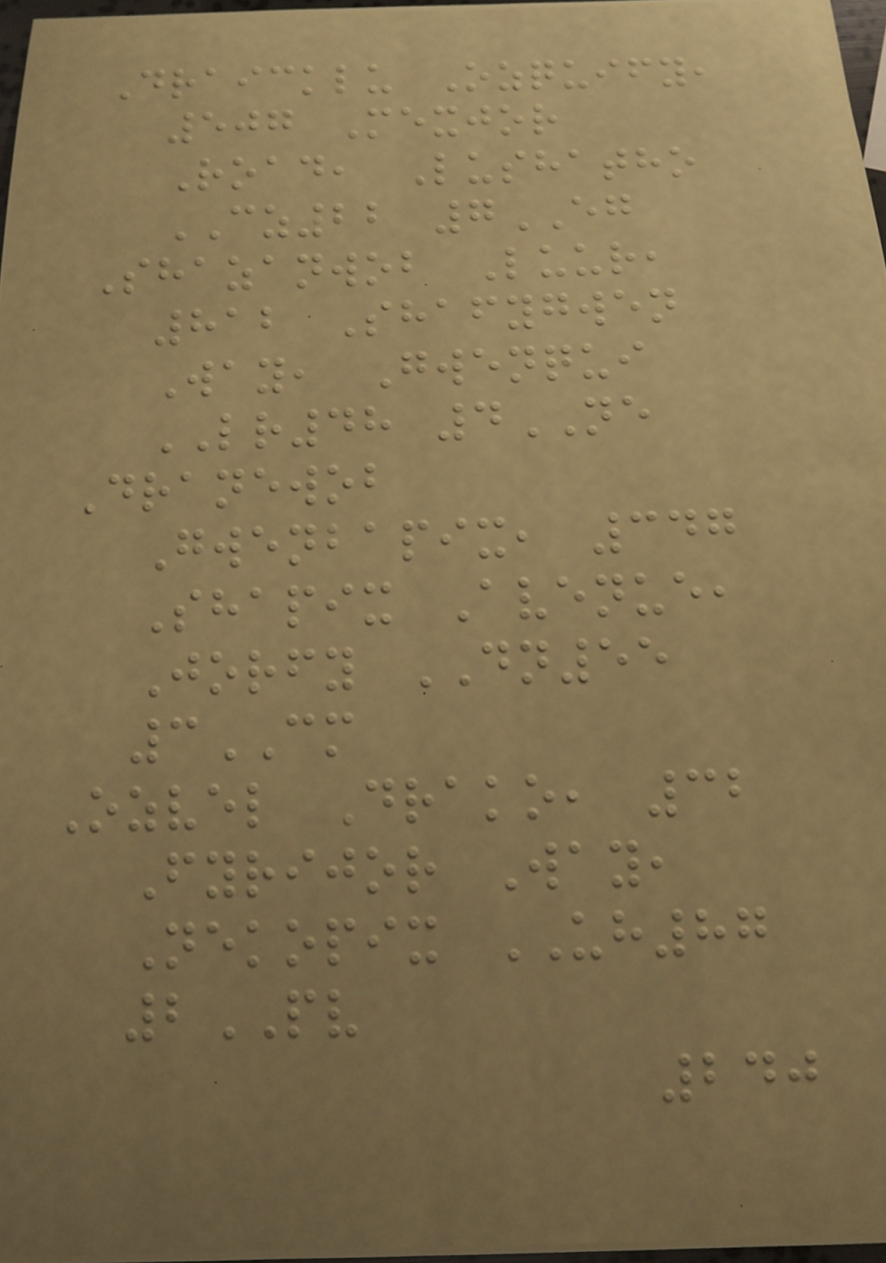Draicklu Ozquify,
507 Mexjor
Road, Lushatho
CZ22 7EG
Shazanwob Luur,
812 Shafygwen
Way, Gwenqui
LR48 4NE
Dranewob
Gwenbapix, 347
Shapix Avenue,
Jorfy DN55
3CM
Ozvel Drako, 32
Fyrijor Way,
Nekopix UH87
2PV
240
